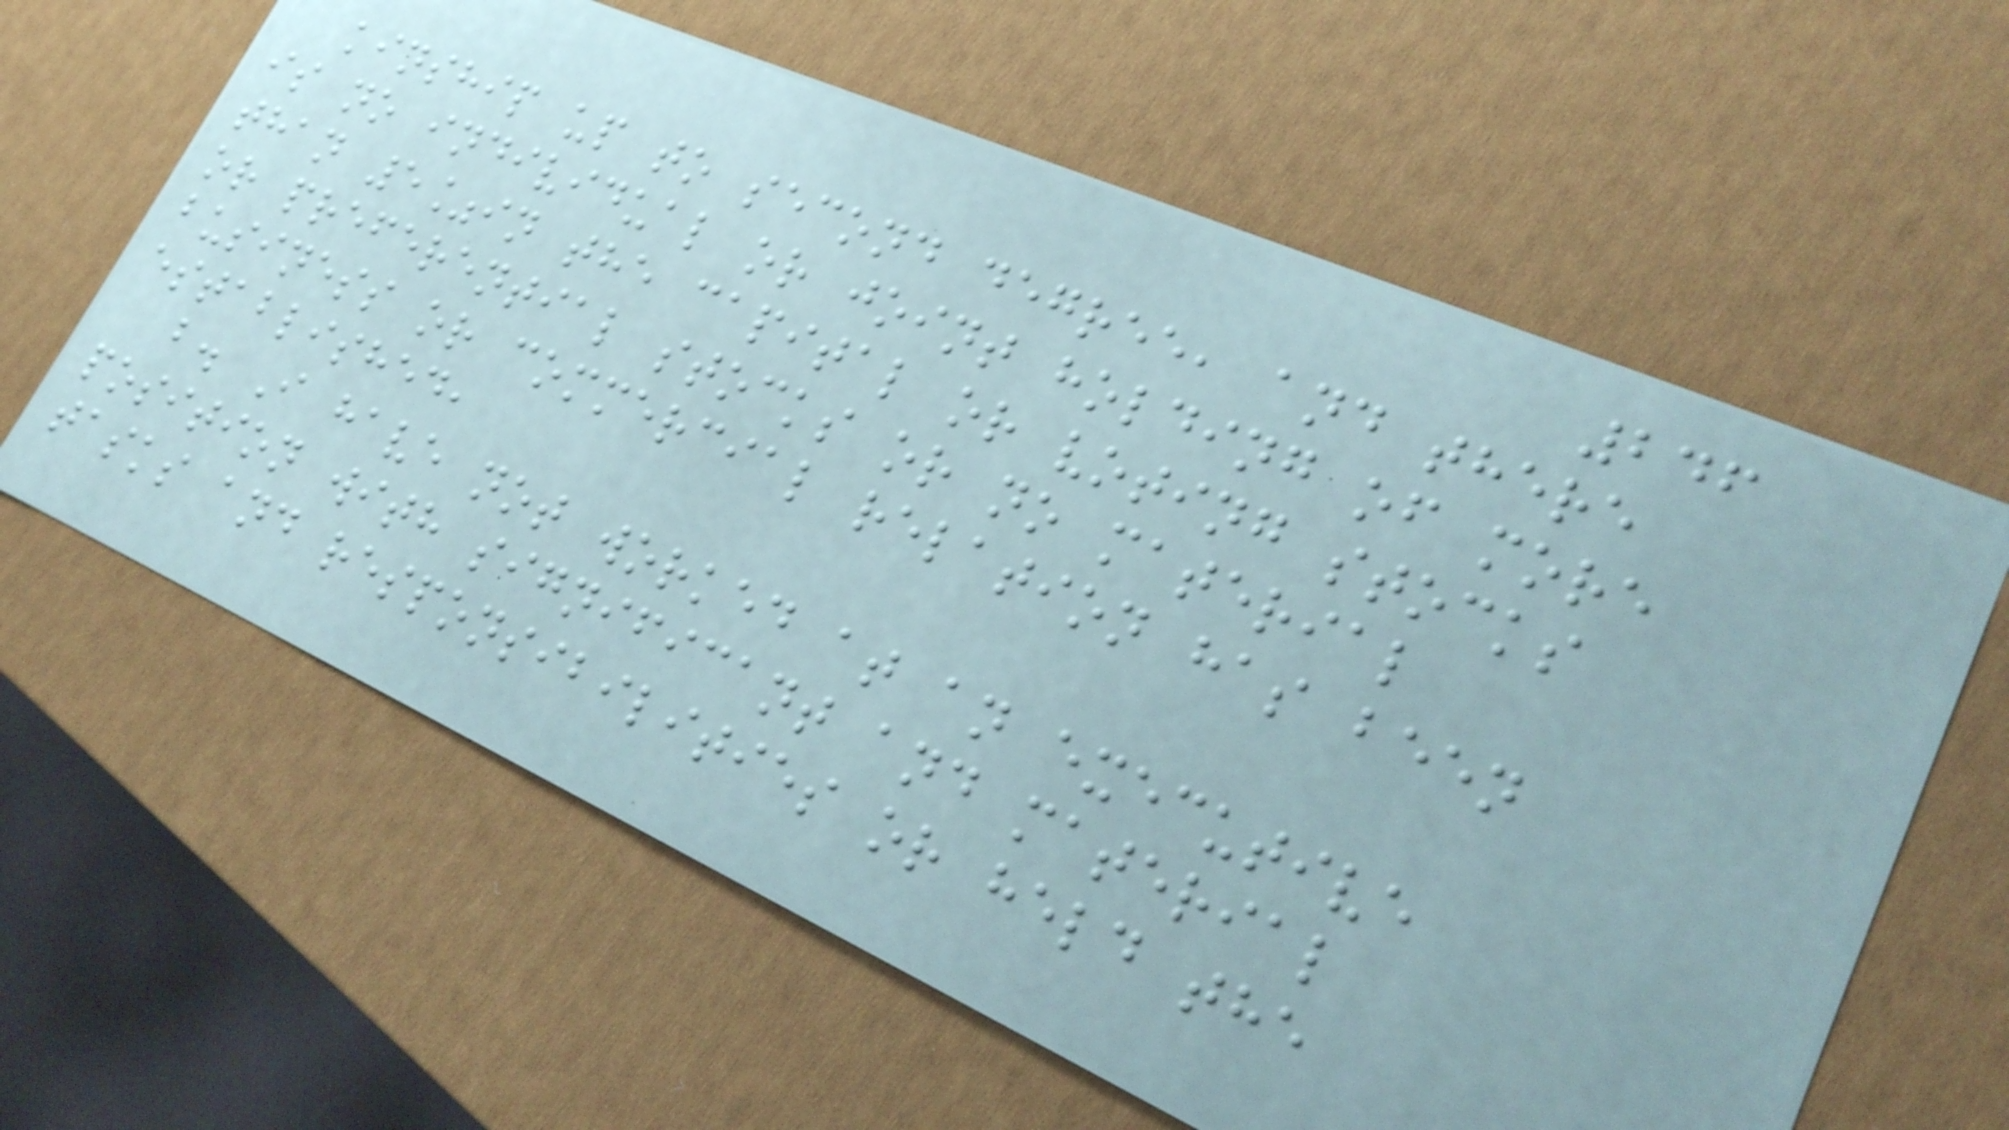246
kinship up to second degree, and there
is no individual or joint holding of more
than 5%in the capital or voting stocks
or preferential stocks or no material
business or commercial relation has been
established,
b. I have not worked at an executive
position with significant and material
tasks and responsibilities or held the
